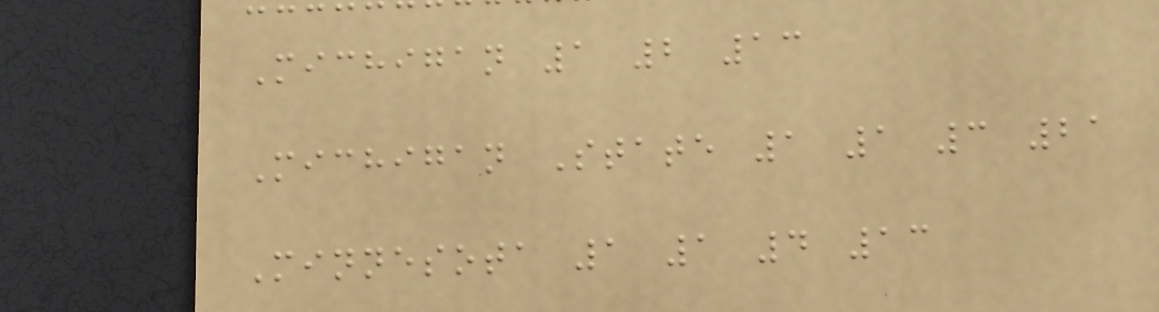Michigan 1 2 13
Michigan State 1 1 3 21
Minnesota 1 1 4 13
